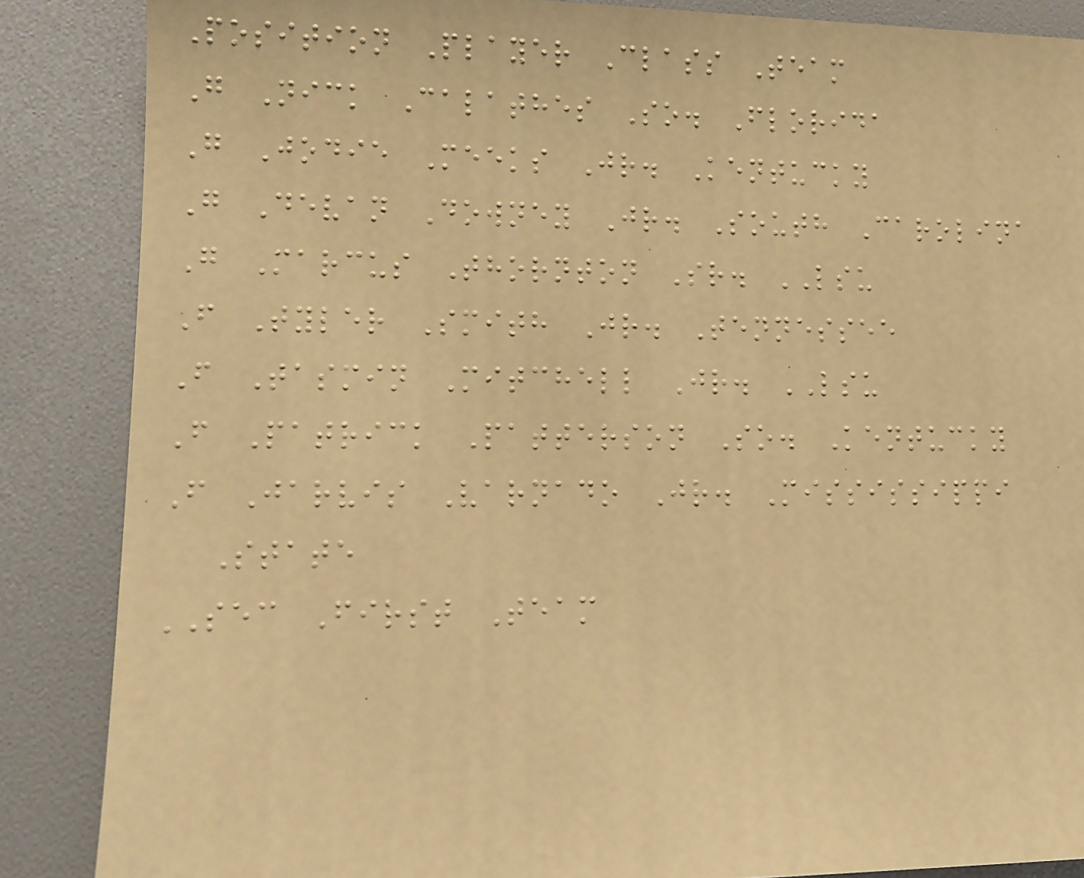Position Player Class Team
G Nick Calathes So. Florida
G Jodie Meeks Jr. Kentucky
G Devan Downey Jr. South Carolina
G Marcus Thornton Sr. LSU
F Tyler Smith Jr. Tennessee
F Tasmin Mitchell Jr. LSU
F Patrick Patterson So. Kentucky
F Jarvis Varnado Jr. Mississippi
State
SEC First Team
